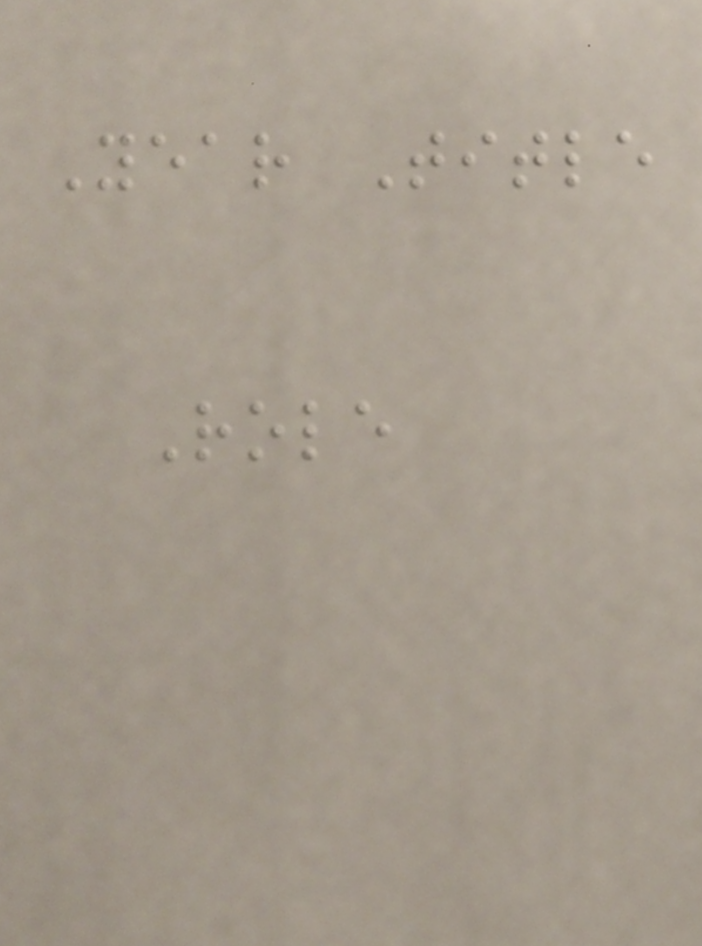Year Title
Role
